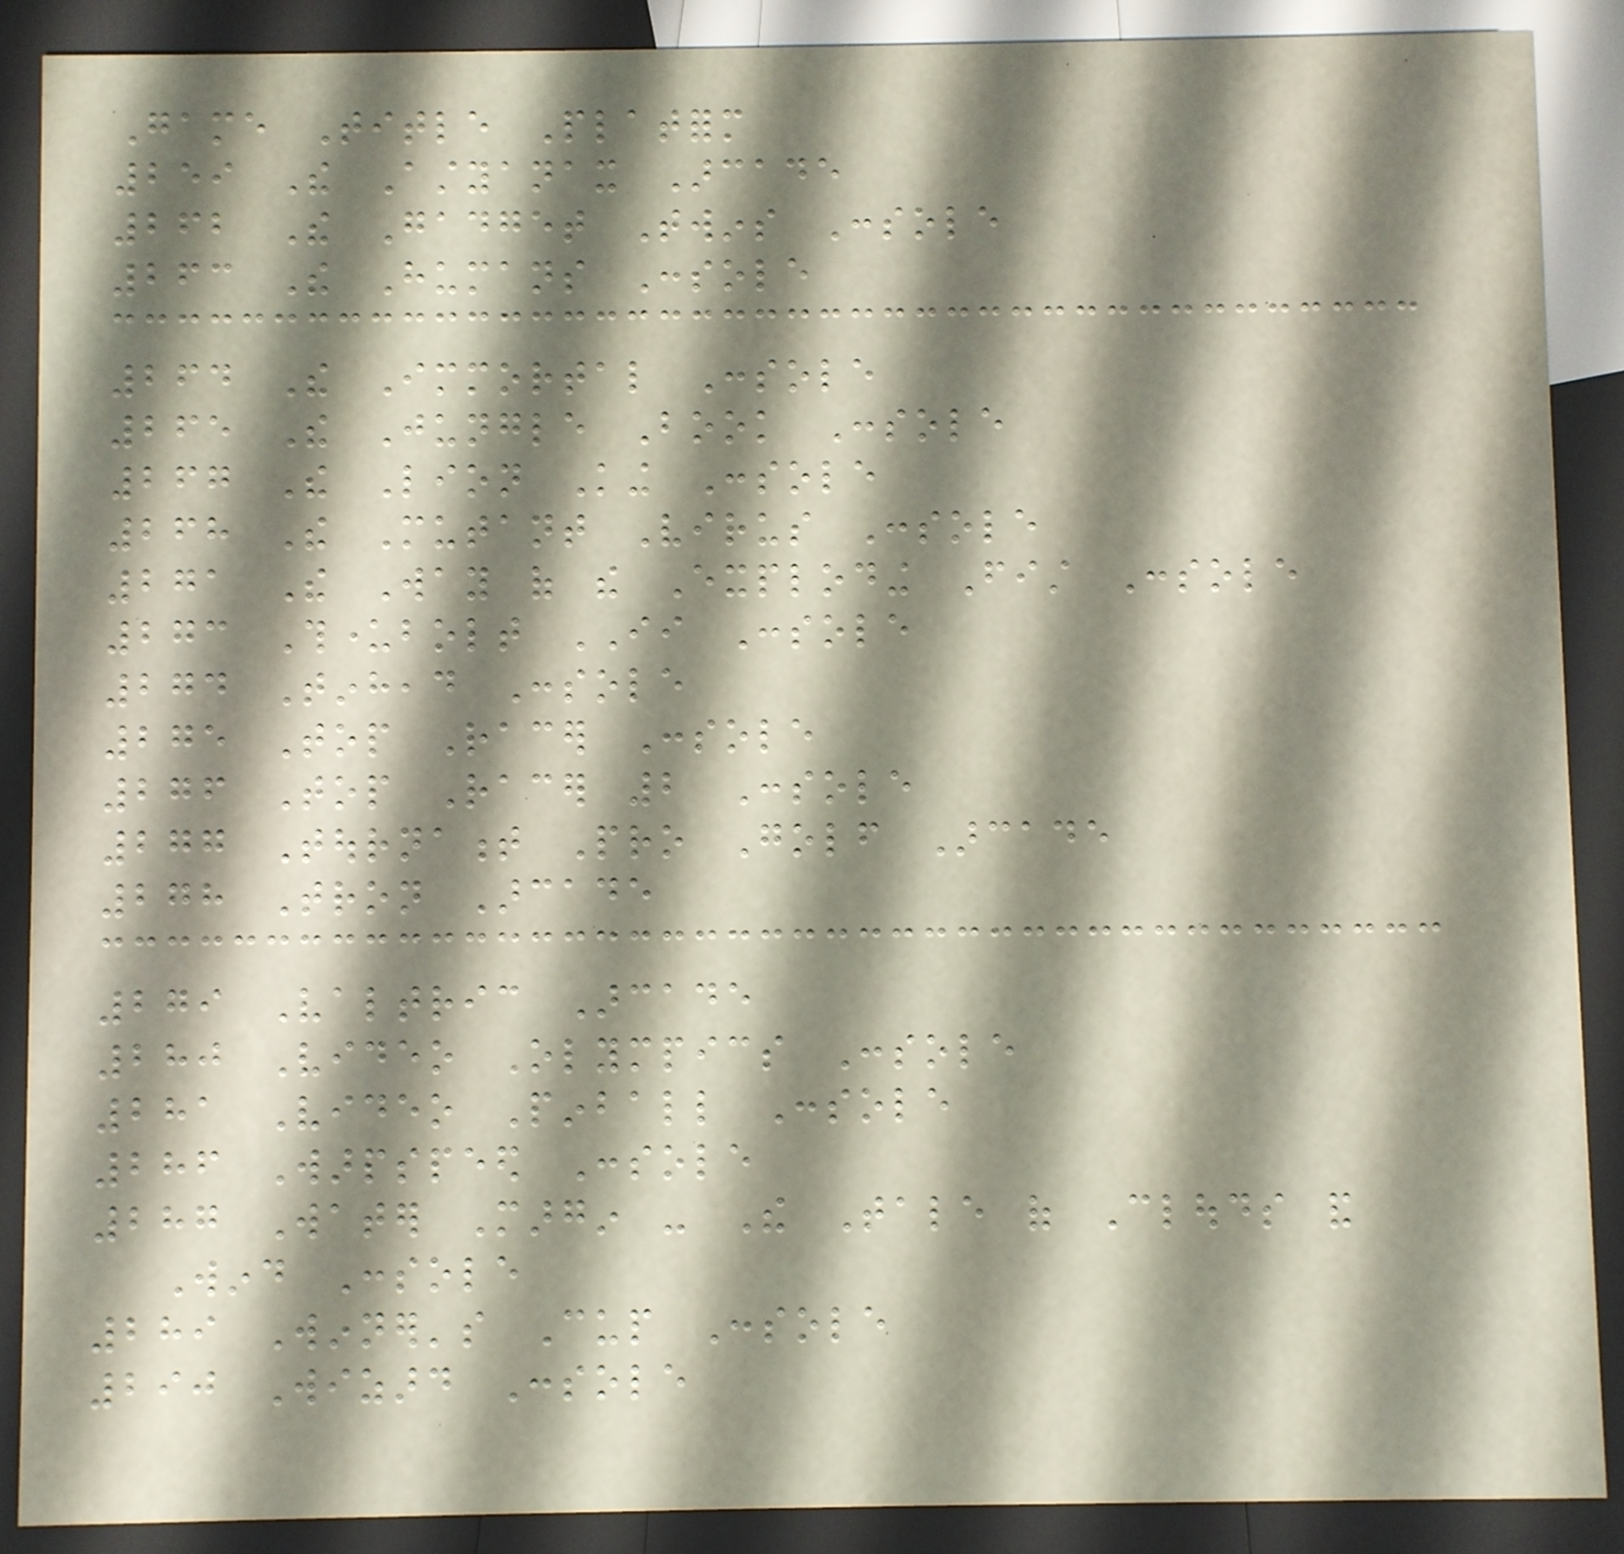Game Title Platform
259 The Astyanax Arcade
262 The Gadget Twins Console
263 The Humans Console
264 The Immortal Console
265 The Jungle Book Console
267 The Lion King Console
268 The Mutant Virus Console
271 The Way of the Exploding Fist Console
273 Thunderbolt II Console
274 Tinhead Console
275 Top Racer Console
276 Top Racer 2 Console
277 Tournament Pro Golf Arcade
278 Tron Arcade
279 Valtric Arcade
280 Video Olympics Console
281 Video Pinball Console
286 Warpspeed Console
287 Water Margin - The Tale of Clouds and
Wind Console
289 Winner's Cup Console
290 Wizard Console
